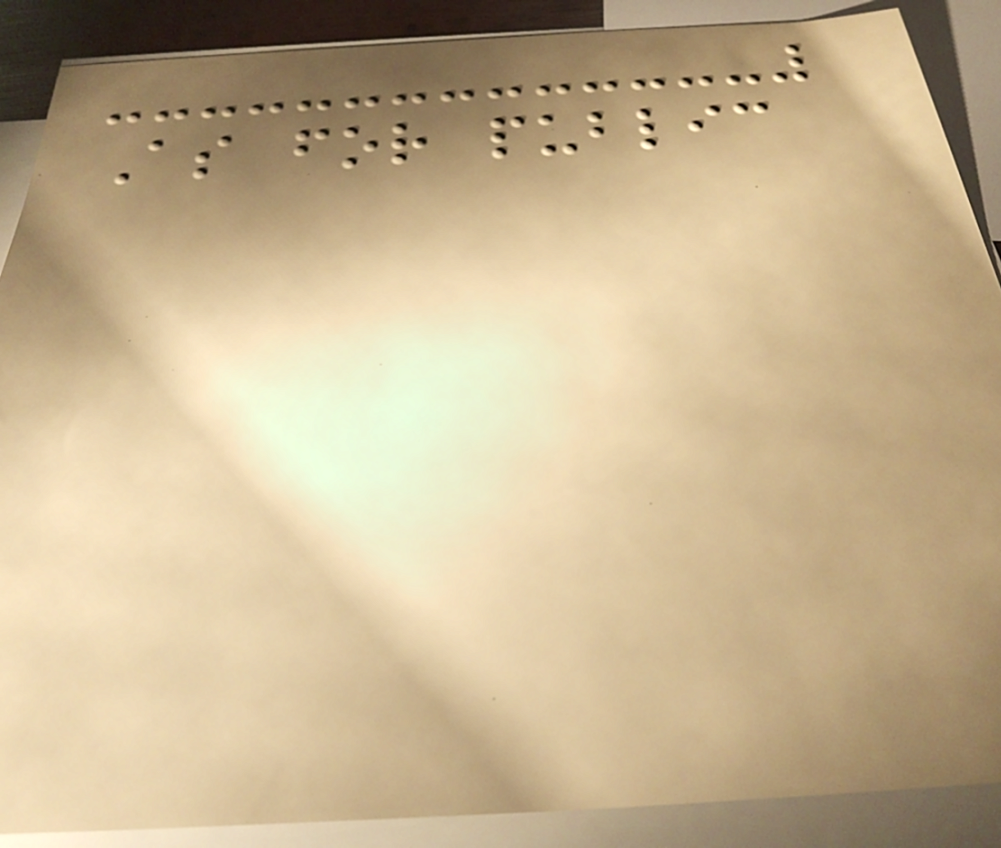As for public
